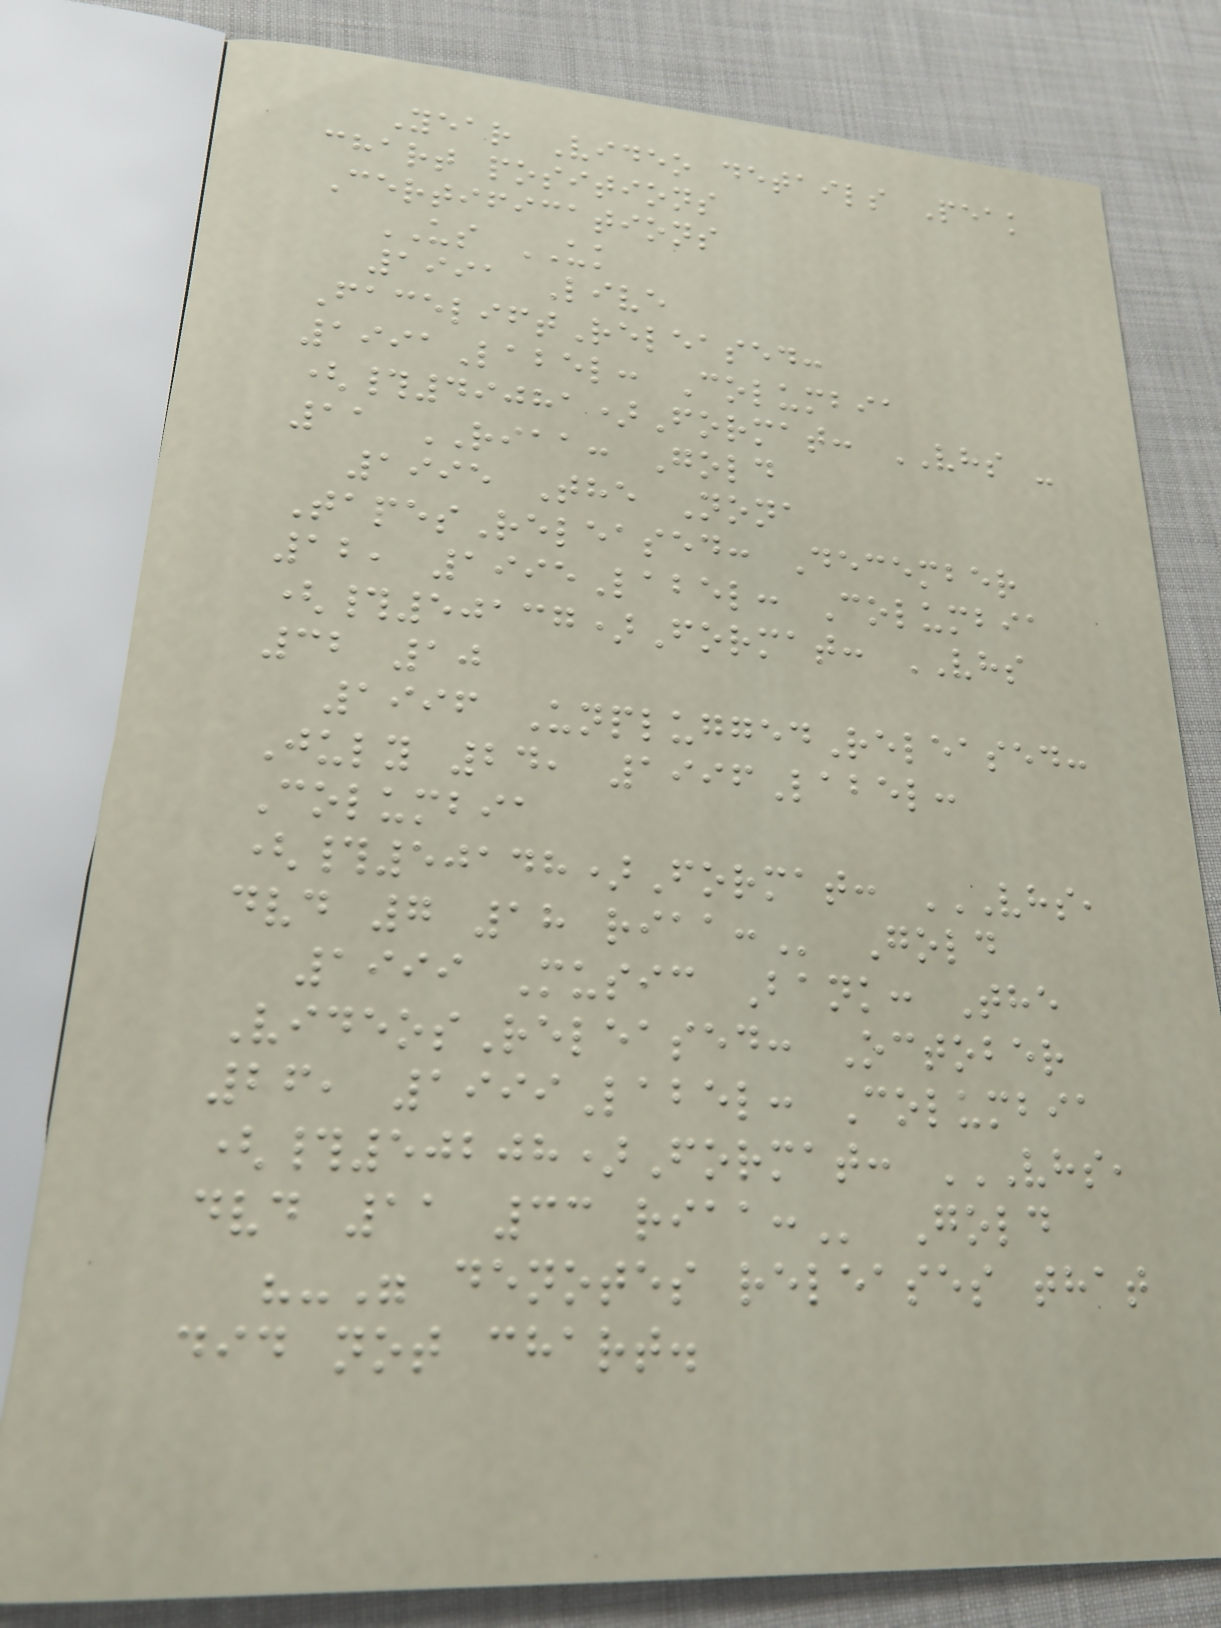Year Video details Peak
chart positions
Certifications
US UK
1991 Live
FaceliftReleased:
1991Label: Columbia
(#49081)Format: VHS -
11 RIAA: Gold
1995 The Nona
TapesReleased: December
12, 1995Label: Columbia
(#50137)Format: VHS
32 10
1996 UnpluggedReleased:
July 24, 1996Label:
Columbia
(#50148)Format: VHS,
DVD 7 18 RIAA: Gold
1999 Music Bank: The
VideosReleased: October
26, 1999Label: Columbia
(#50208)Format: VHS,
DVD 11 33 RIAA: Gold
"-" denotes releases that
did not chart.
